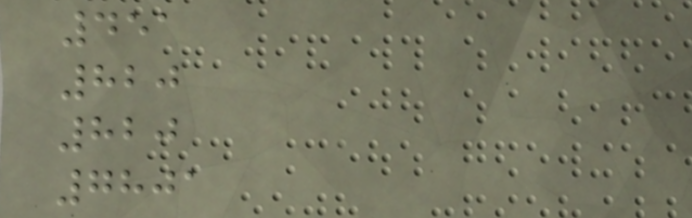451
820
820
7801
